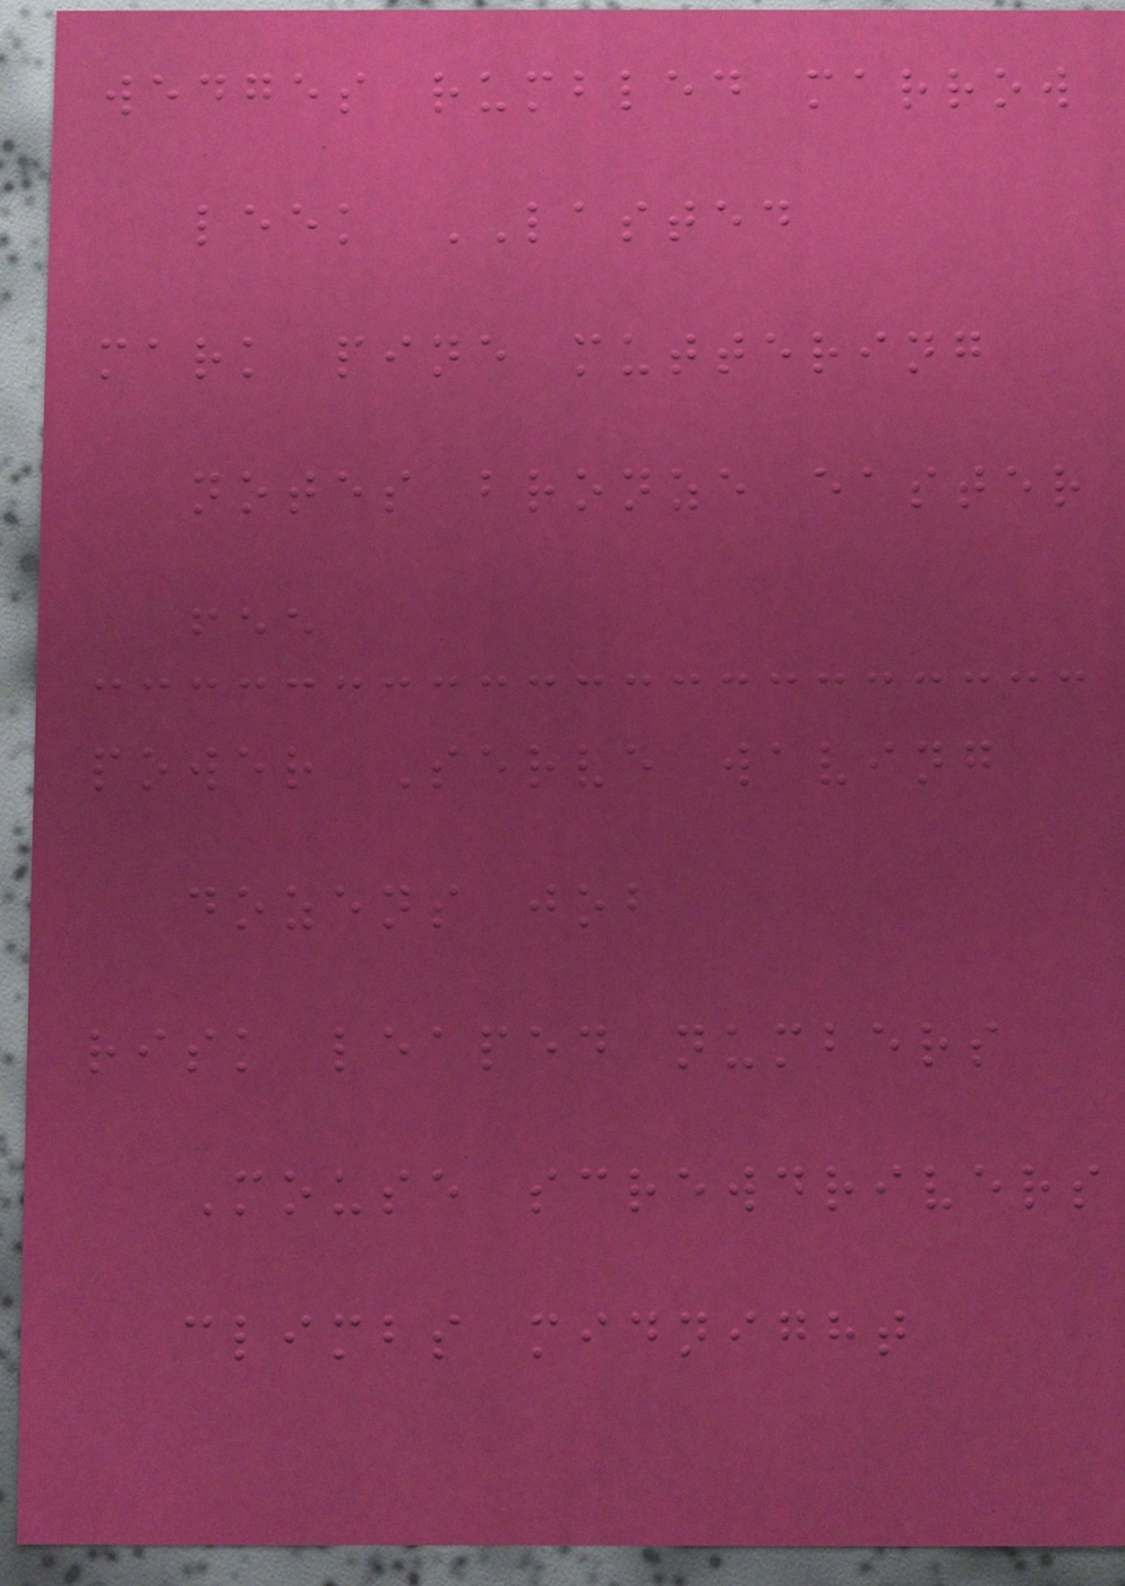wedges rumbled marrow
leek LASTED
mark pine muttering
notes bronze easter
fee
power Serve waving
dozens job
risk leaped numbers
Mouse screwdrivers
climbs midnight
